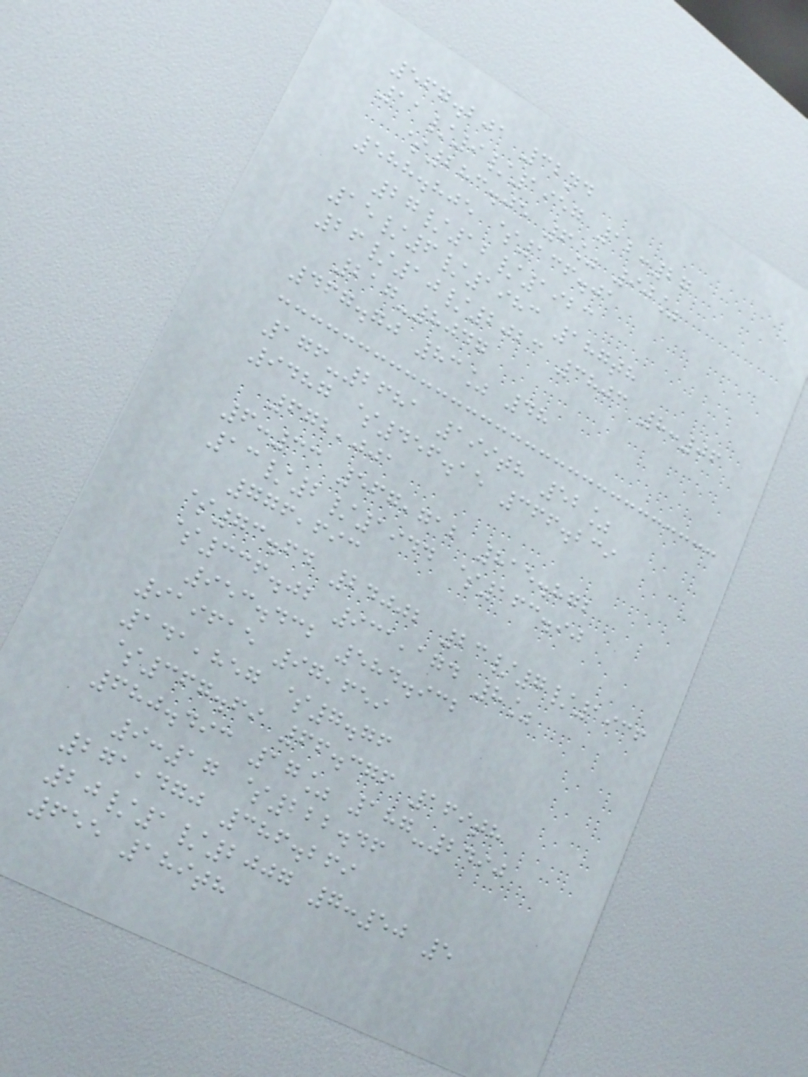567.201 32nd
11/9/1957 12:27
$283.05 6% 90%
588.805 $136.01
27/12/1923
15/6/1983 187th
26/10/2023 3803 8:06
217-8047
467.70 83% 48
176-2681 199th 52%
9487 $456.15 366.239
672,001
6:33 567,712 815.872
13/2/1944 $163.90
776,693
$73.64 24002 23/7/1936
$336.02 931,174 8%
953.432 584.932
919615 97,659
141,857 $7.76
$367.69 66.376 169th
680.493 17% 187-2490
9:17 $222.46
271,470 386.269
20/1/2007 7:50 5
655 189th
